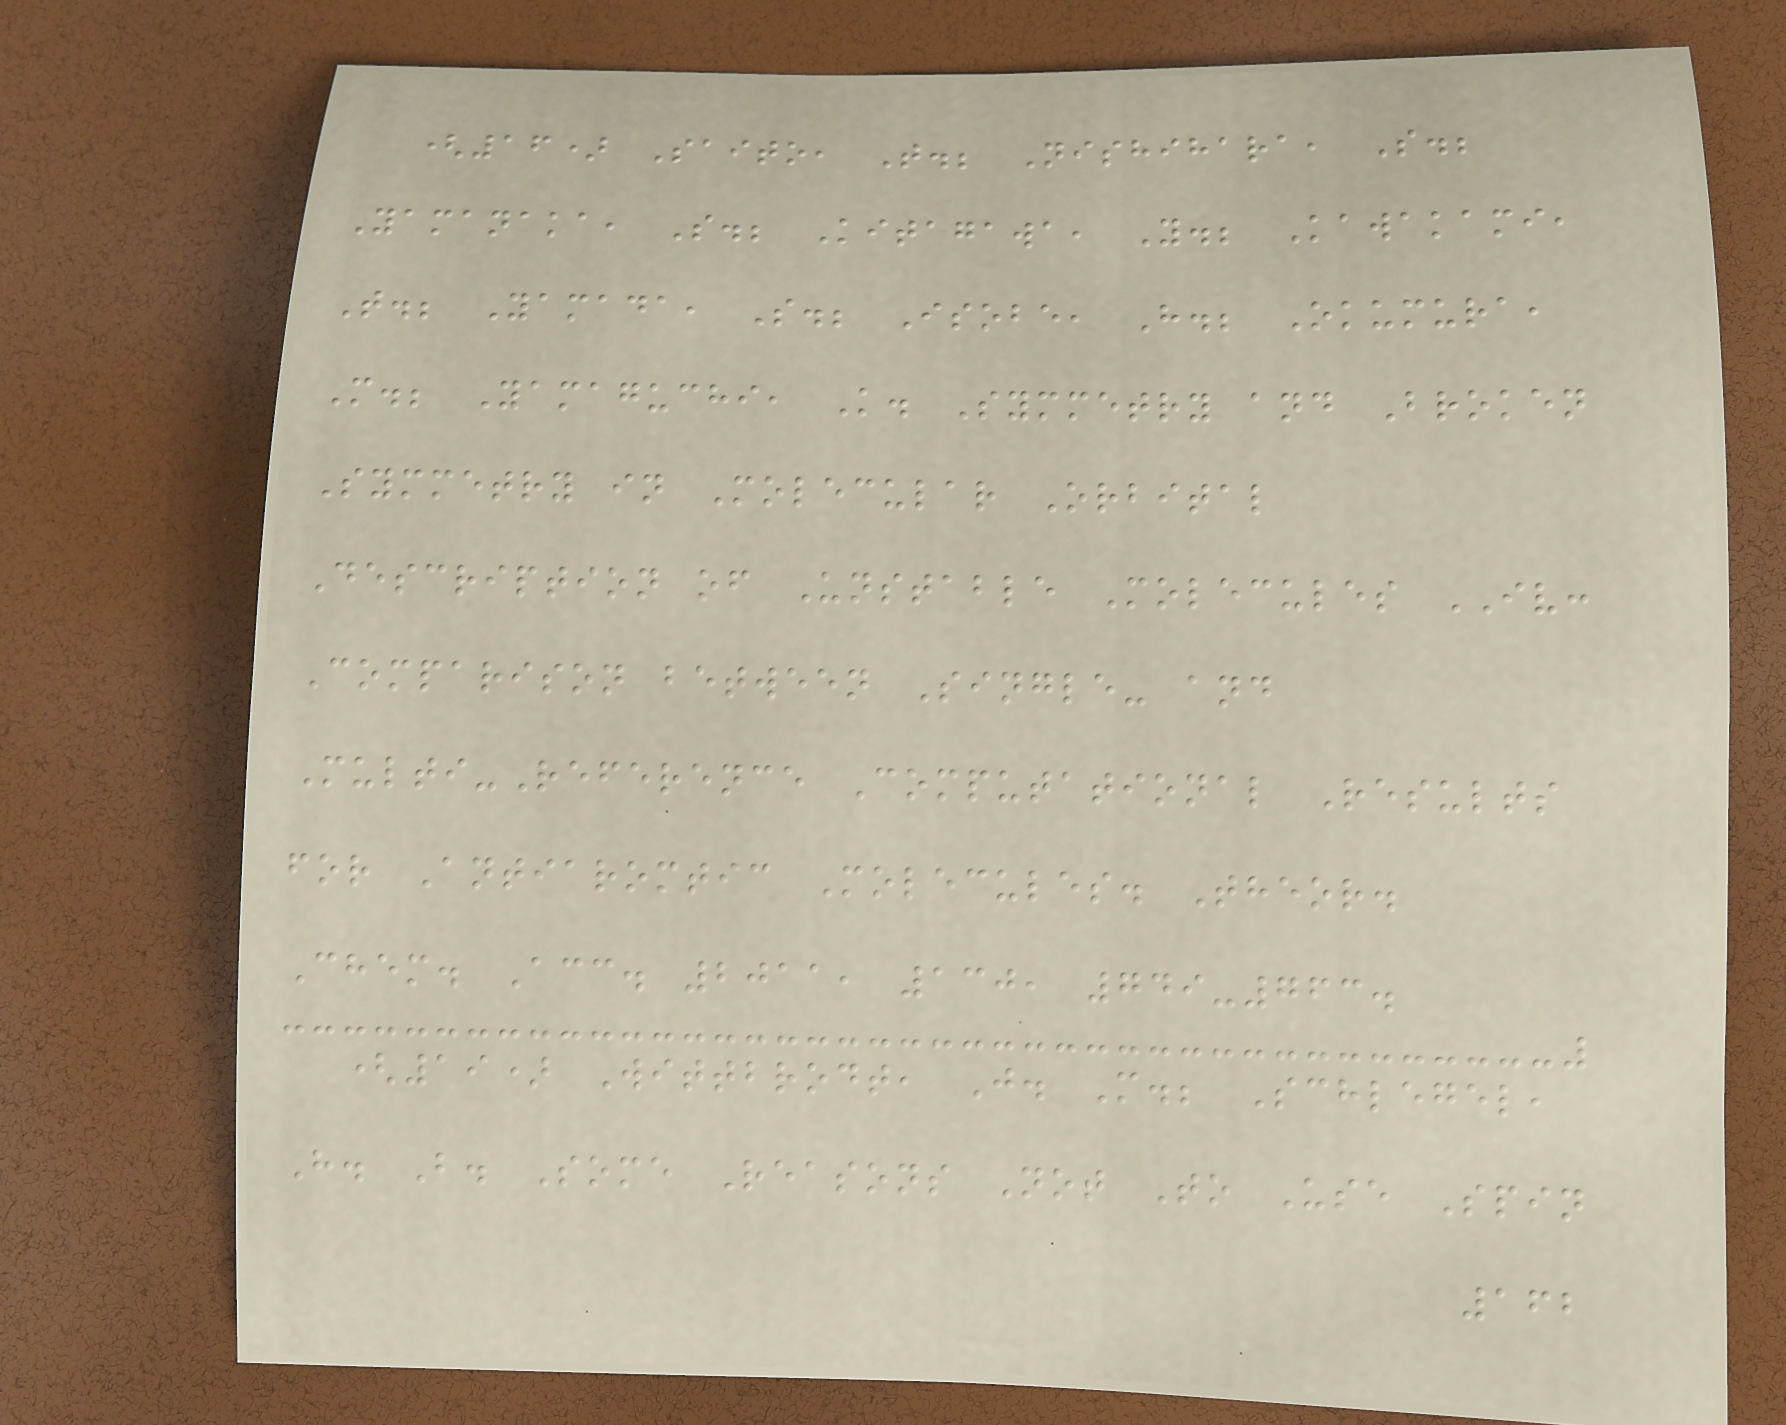(16) Saito, T.; Nishihara, S.;
Yamanaka, S.; Kitagawa, Y.; Kawakami,
T.; Yamada, S.; Isobe, H.; Okumura,
M.; Yamaguchi, K. Symmetry and Broken
Symmetry in Molecular Orbital
Description of Unstable Molecules IV:
Comparison between Single- and
Multi-Reference Computational Results
for Antiaromtic Molecules. Theor.
Chem. Acc. 2011, 130, 749-763.
(19) Wittbrodt, J. M.; Schlegel,
H. B. Some Reasons Not To Use Spin
162
